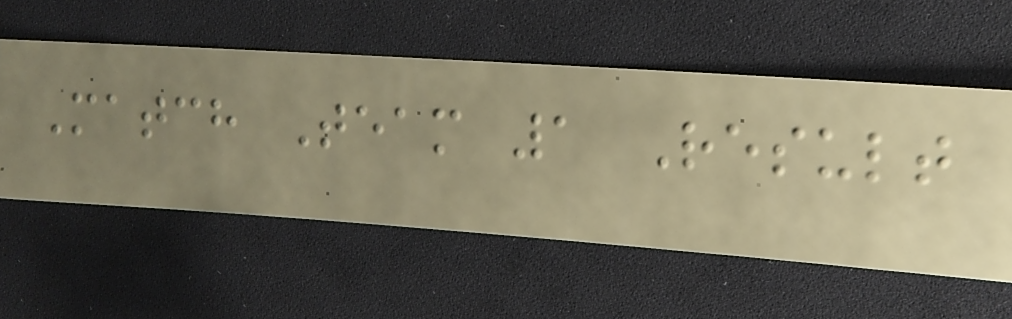Match Team 1 Result
